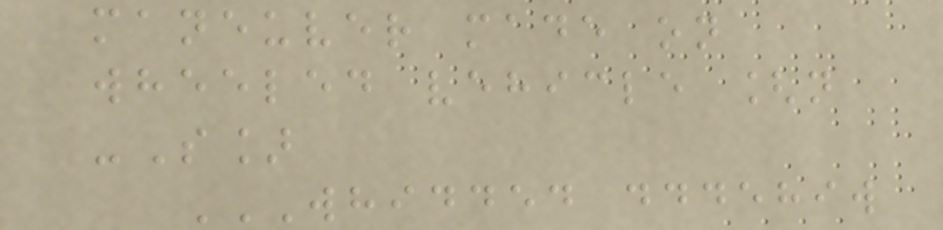maneuver made on
wheeled vehicle [n
-S]
WHIDDED DDDEHIW
